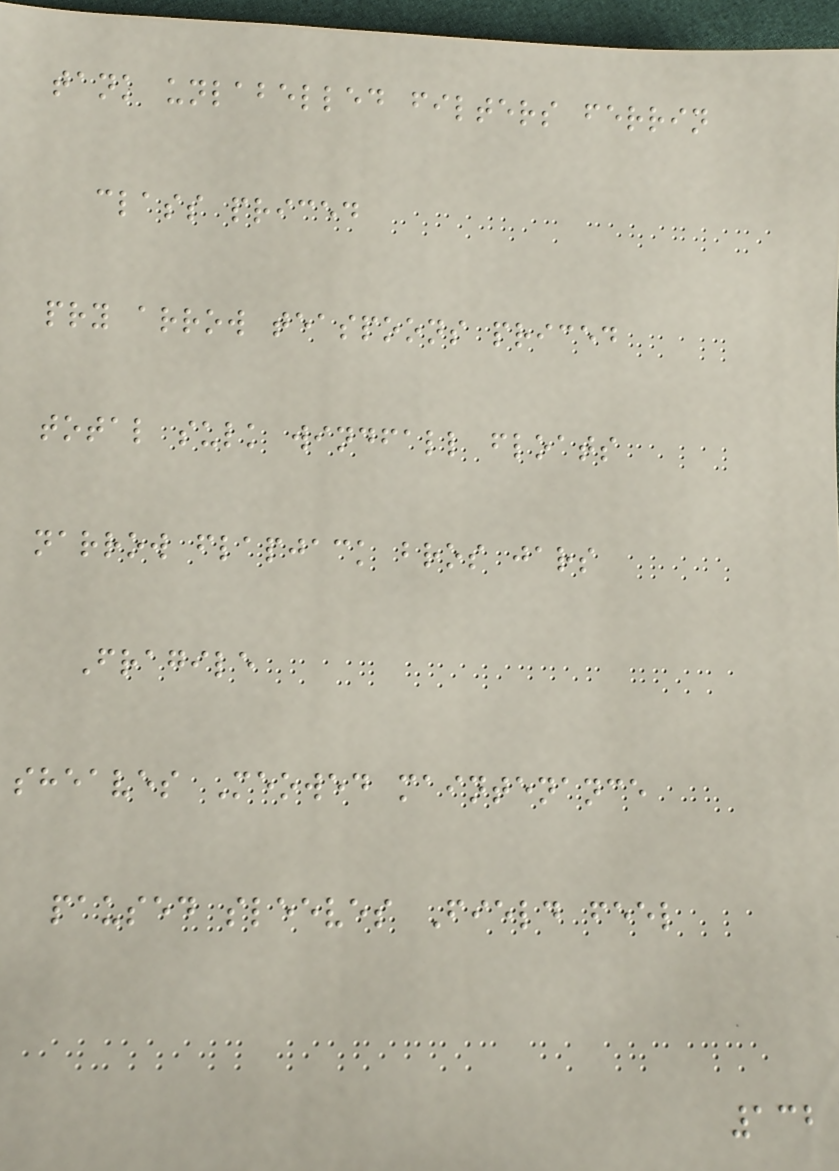tank unlabelled filters ferrin
class priced
pry arrow teaspoons priced
total sulk windfall floats
narrow flapjack bros jars
Fragile
sheaves Meowed maintenance
paused sleeves Field feel
132
